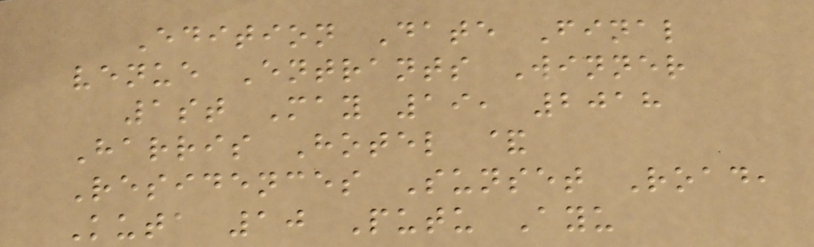Edition Date Final
venue Entrants Winner
1st May 19, 2018
Harris Hotel &
Residences Sunset Road,
Kuta 10 Putu Ayu
